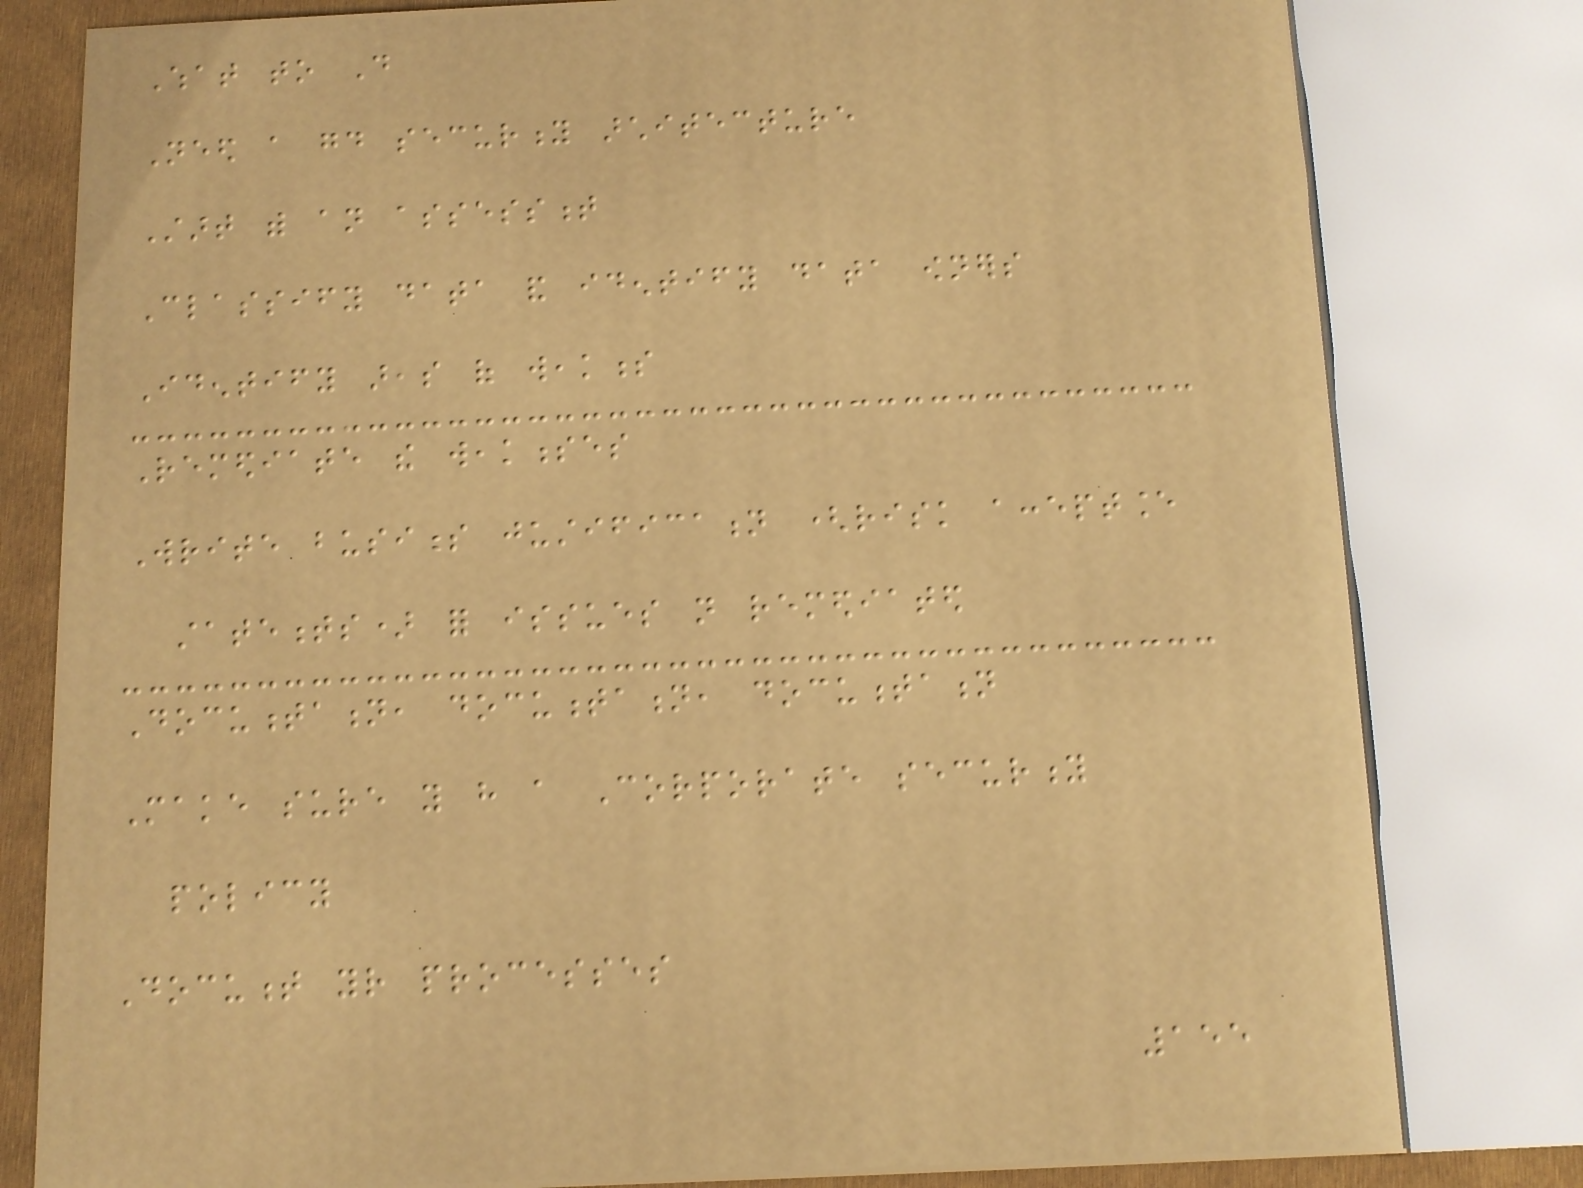What to Do
Need a good security architecture
Start with an assessment
Classify data and identify data owners
Identify areas of weakness
Remediate the weaknesses
Write business justification (risk acceptance
statements) for issues not remediated
Documentation, documentation, documentation
Make sure you have a Corporate security
policy
Document your processes
155
